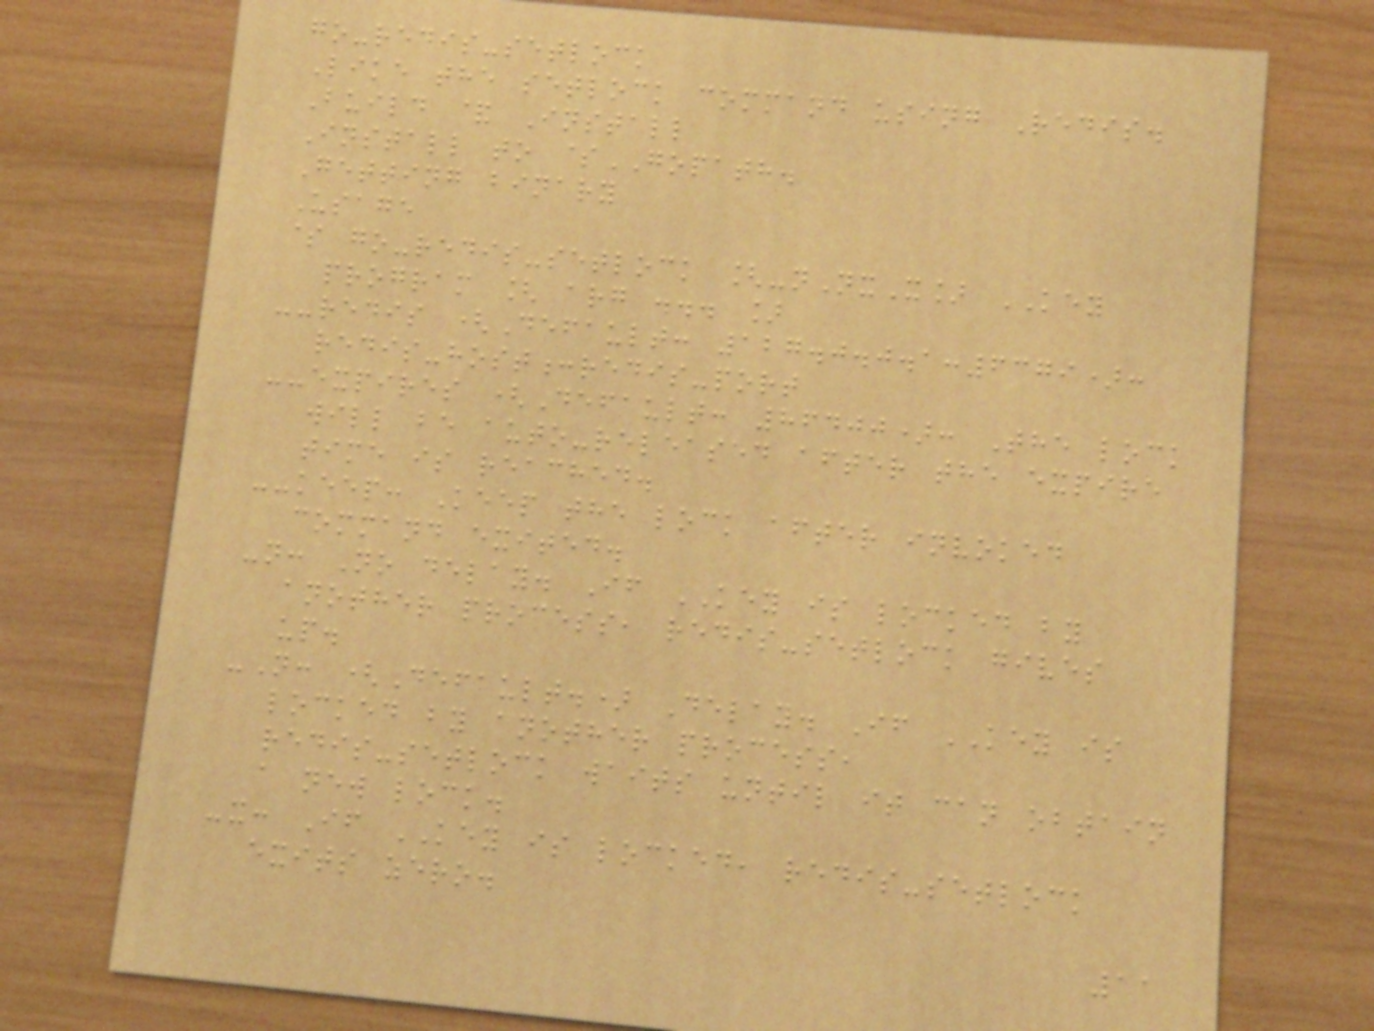go-redis-setlock
Like the setlock command using Redis.
Build & Install
Install to $GOPATH.
Getting binary
Usage
$ go-redis-setlock [-nNxX] KEY
program [ arg ... ]
--redis (Default: 127.0.0.1:6379):
redis-host:redis-port
--expires (Default: 86400): The lock
will be auto-released after the expire
time is reached.
--keep: Keep the lock after invoked
command exited.
-n: No delay. If KEY is locked by
another process, redis-setlock gives
up.
-N: (Default.) Delay. If KEY is
locked by another process,
redis-setlock waits until it can obtain
a new lock.
-x: If KEY is locked, redis-setlock
exits zero.
11
